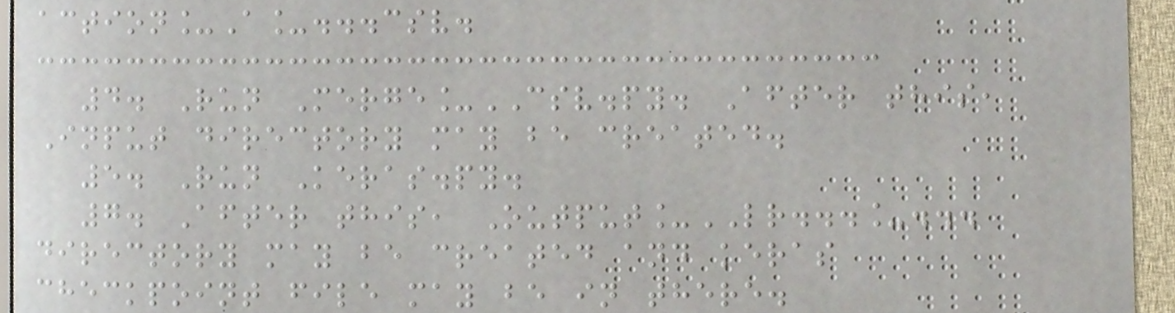action_A_...csv.
4. Run Merge_CSV.py. After this,
Input directory may be created.
5. Run Keras.py.
7. After this, Output_LR..._...
directory may be created and keras
checkpoint file may be in there.
